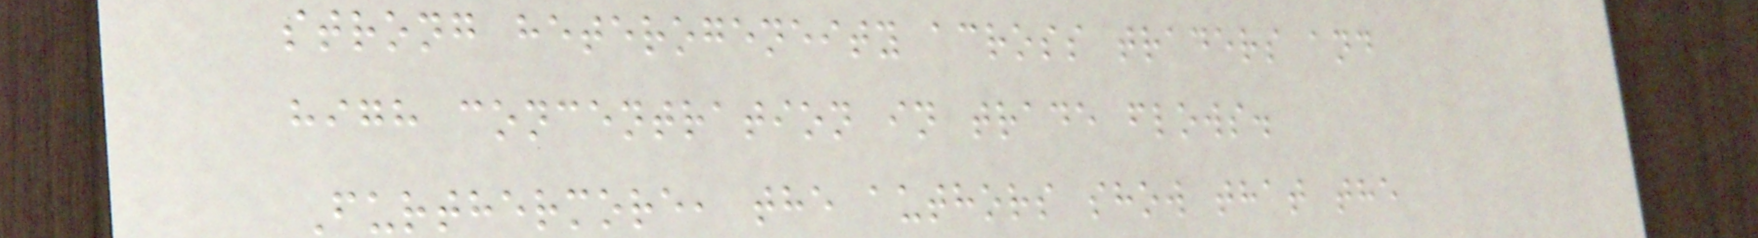strong heterogeneity across traders and
high concentration in trade flows.
Furthermore, the authors show that the
